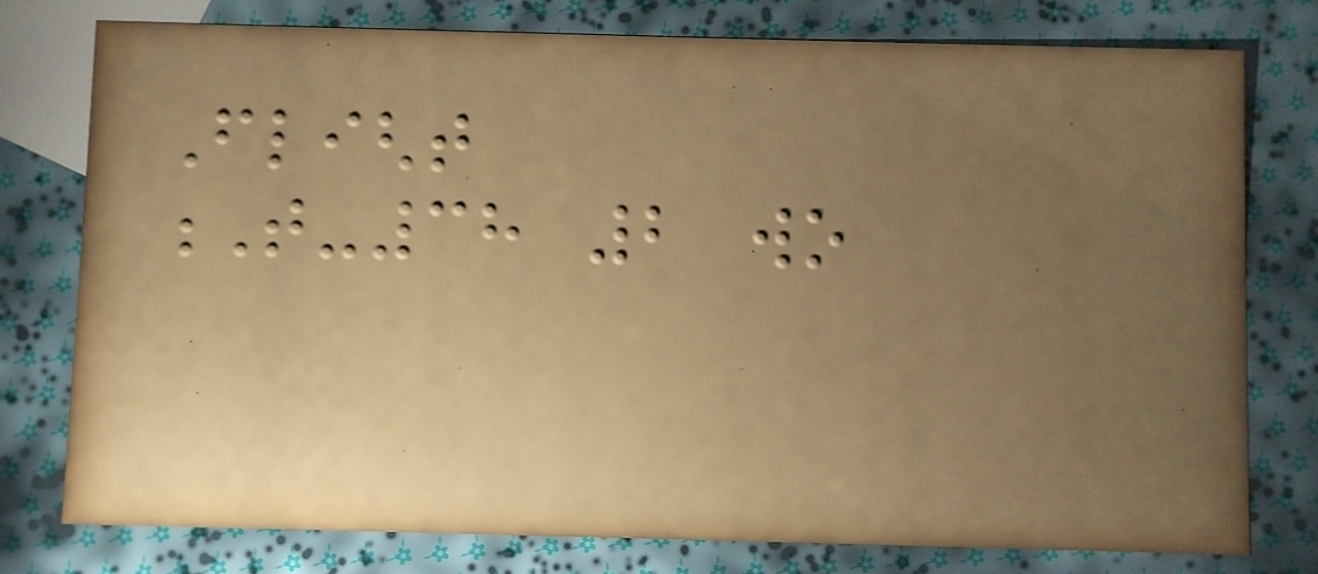Flight
T-38 2 wo
